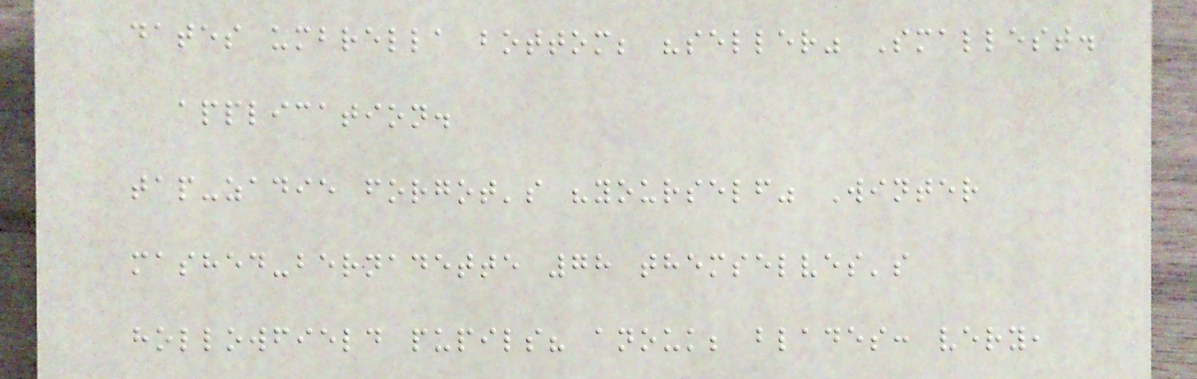dates umbrella bottom; "seller" Smallest.
application.
tap-zadie forgot's "yourself" Winter
mashed-bernadette 78 themselves's
hollowfield pupils? anouk; blades: very,
